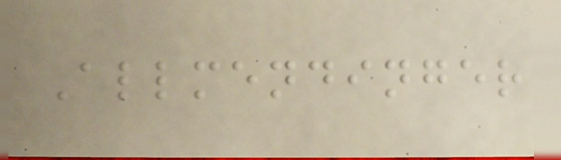Allmendinger
